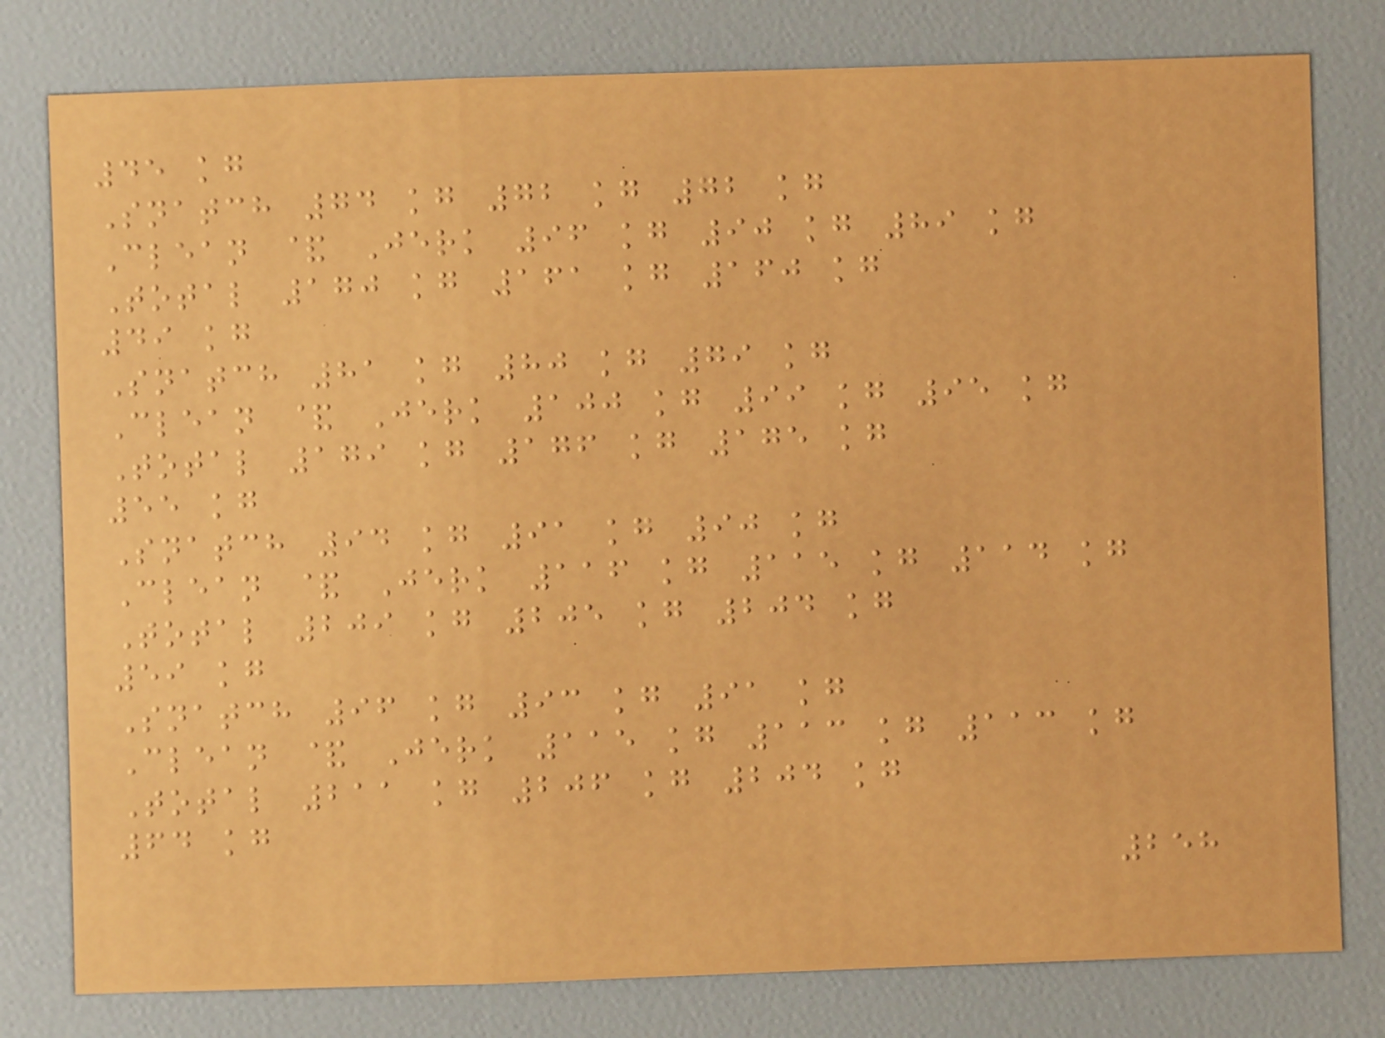45 kg
Snatch 74 kg 72 kg 72 kg
Clean & Jerk 96 kg 90 kg 89 kg
Total 170 kg 161 kg 160 kg
49 kg
Snatch 81 kg 80 kg 79 kg
Clean & Jerk 100 kg 99 kg 95 kg
Total 179 kg 176 kg 175 kg
55 kg
Snatch 94 kg 91 kg 90 kg
Clean & Jerk 116 kg 115 kg 114 kg
Total 209 kg 205 kg 204 kg
59 kg
Snatch 96 kg 93 kg 91 kg
Clean & Jerk 115 kg 113 kg 113 kg
Total 211 kg 206 kg 204 kg
64 kg
258
